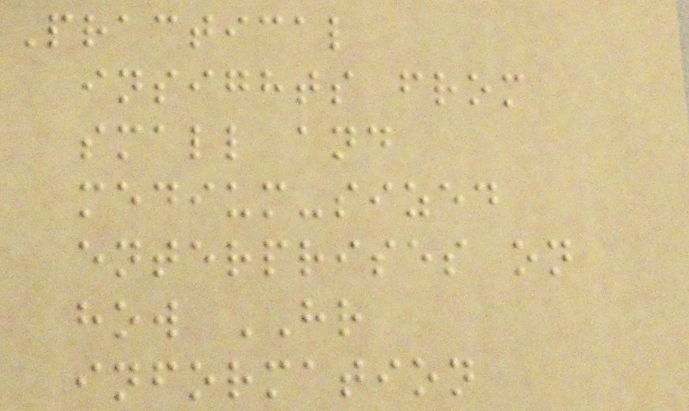Practical
insights from
small and
medium-sized
enterprises on
how HR
information
